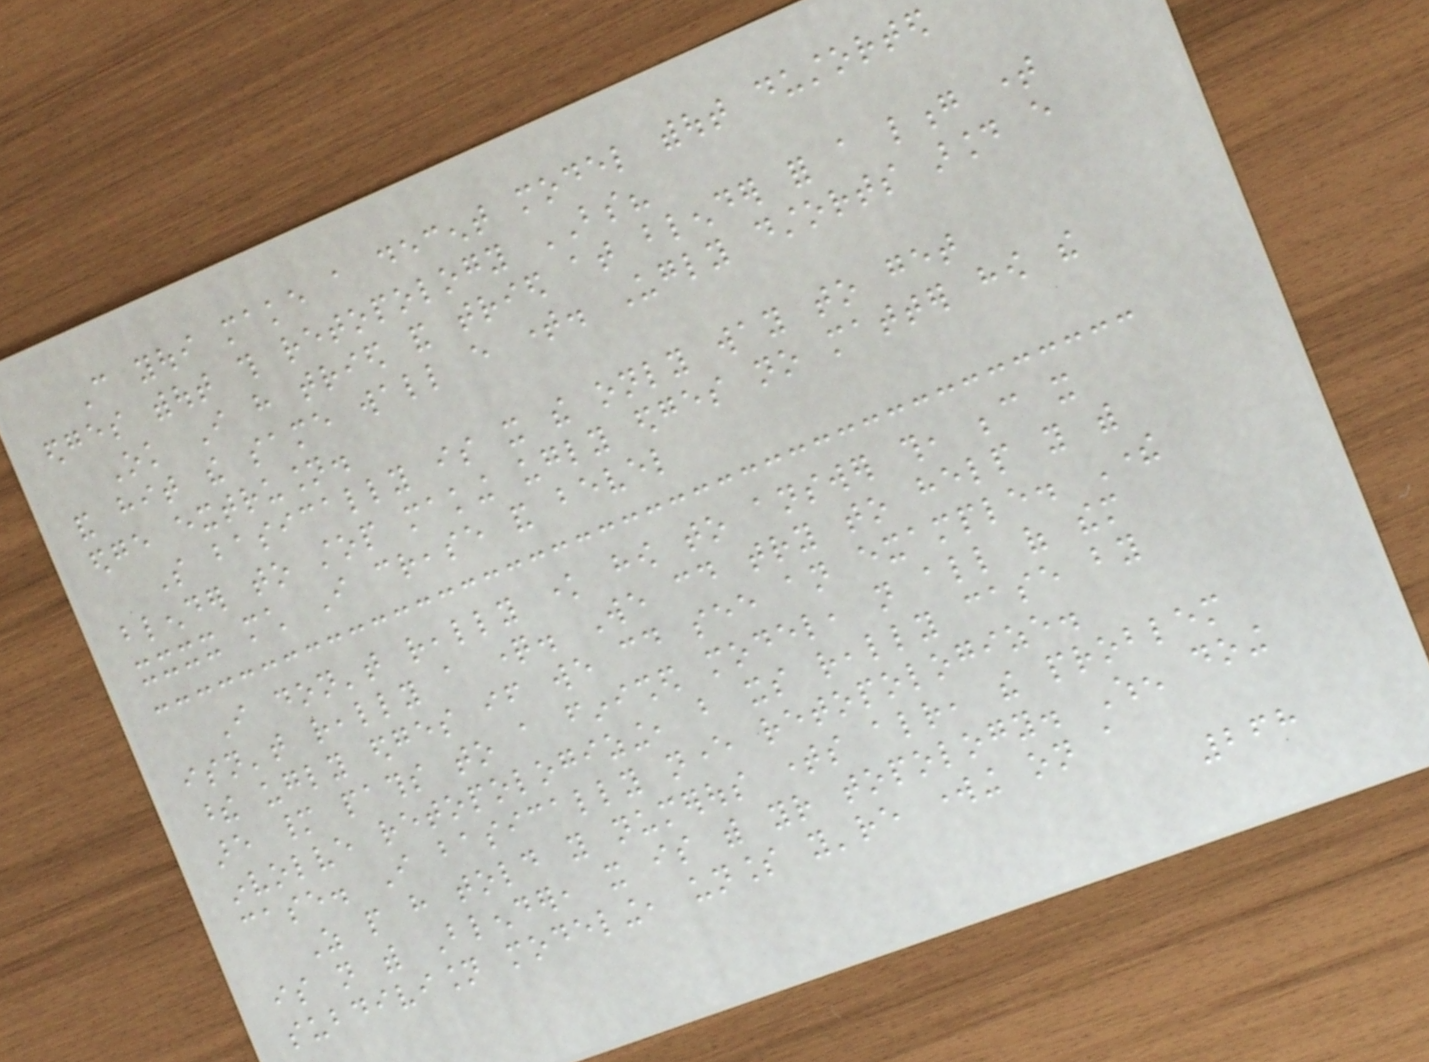Can youi make a decent model without dustorted
edges without this retopology BS?
Ok I have tried and tried at blender for a long time
and hit the same wall every time. Ugly dstorts around every
edge extrusion.
So basically is it the only way to get
blender to stop making ugly edges no matter how the
xxxx much I crease and bevel
I don't really know how to answer this, because it
isn't really a question. We could try to help you with
these ugly edges if we could see an example. There
are many paths to a finished model, not all of them
involve retopologizing, but its really case by
case. I basically never retopologize.
As people have told you numerous times already, the problem
is not with Blender, it is with your topology. When doing
subdivision modeling, unless you're working on a
268
